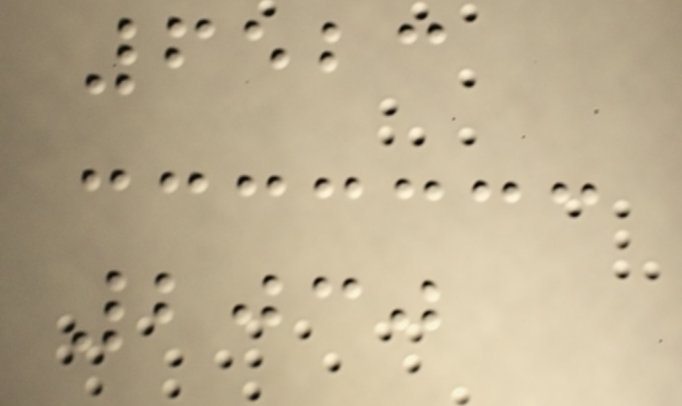6523
2030
